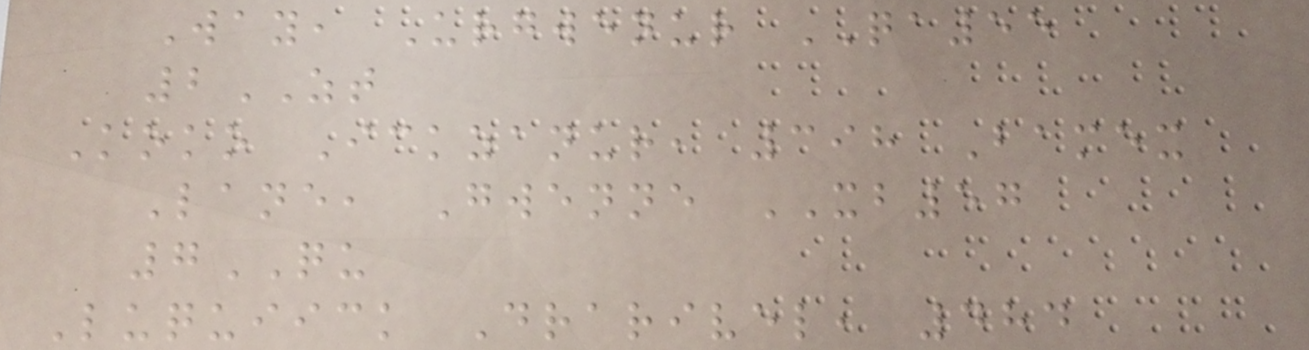Way, Urgwenur QA55
2ZT
Koko Ickzanur, 398 Bamex
Lane, Gwenne XB57
7QU
Luquiick Drarivel, 484
